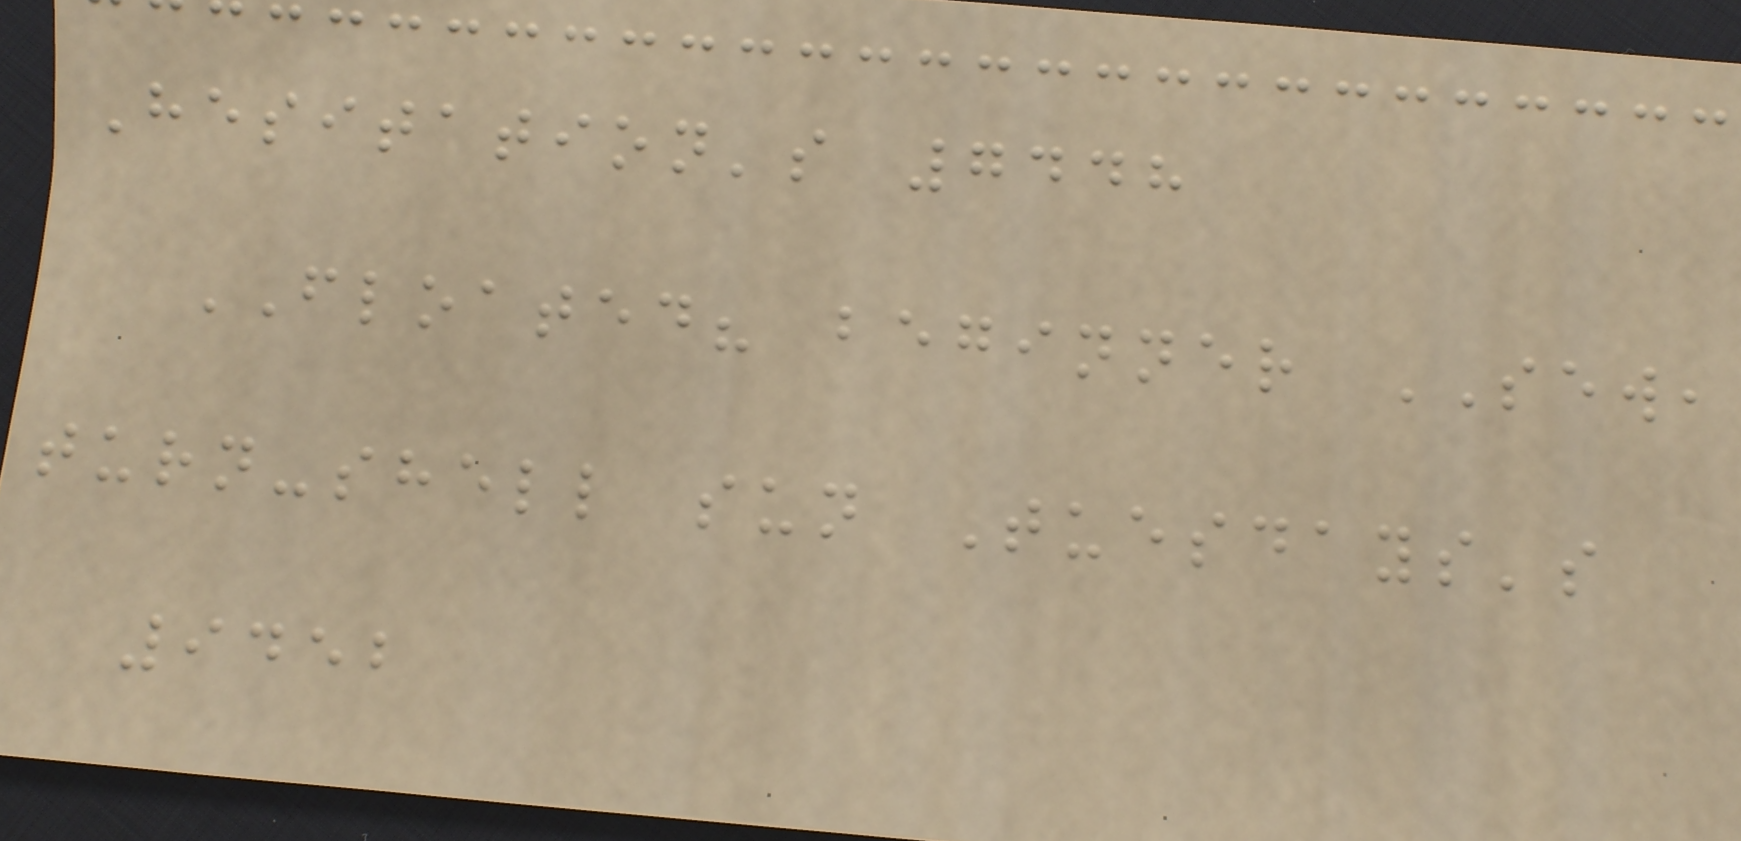Hesitation's 7448
FLOATED? beginner SEW,
turn-shell sun Tuesdays's
9452
